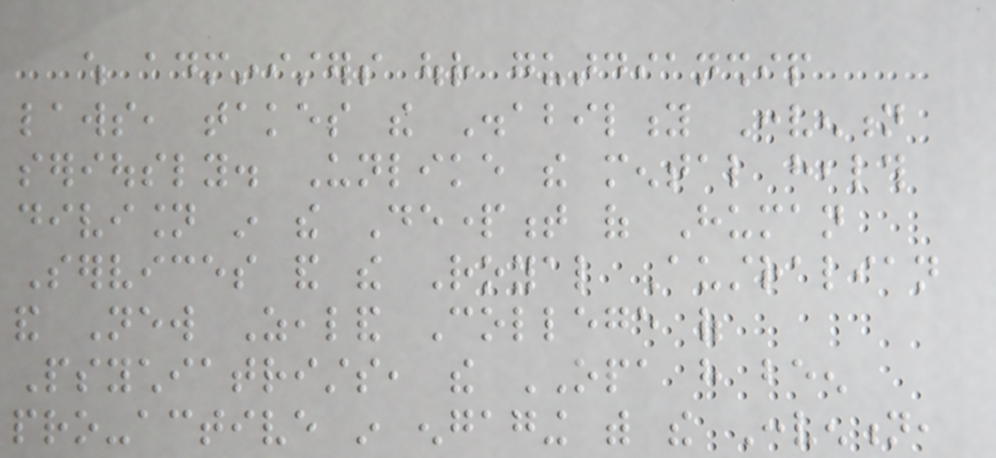which administers our guardianship
laws, takes the Disability Convention
seriously. Unlike the mental health
division in the Department of Human
Services and the Royal Australian
and New Zealand College of
Psychiatrists, the OPA have been
pro-active in engaging with the Convention,
